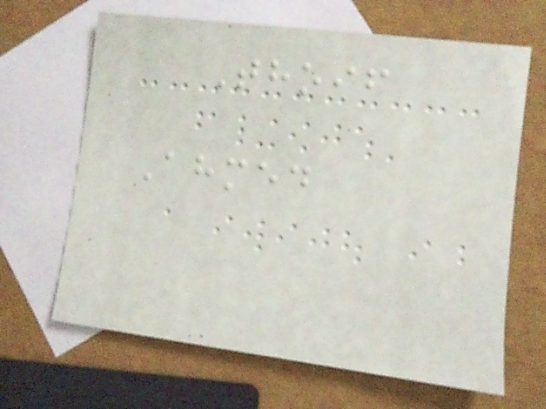Thoif
Ahmed
